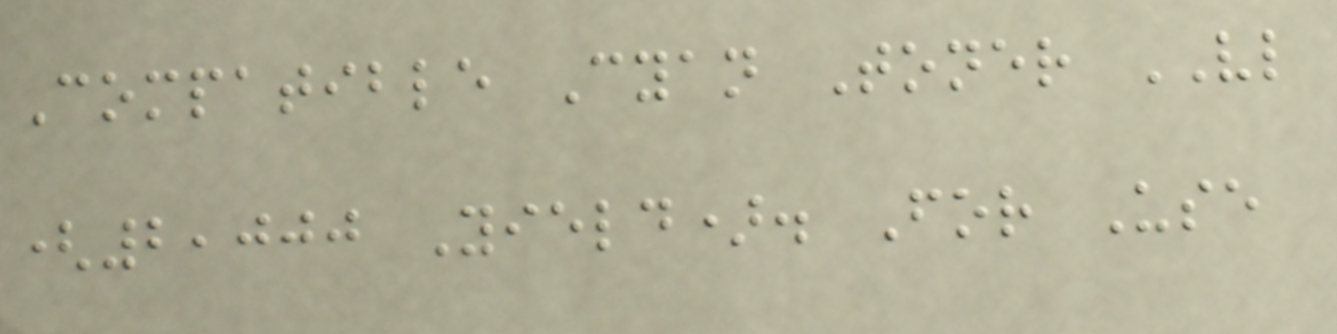Compatible Cyan Toner VL
(2,000 Yield). For Use
